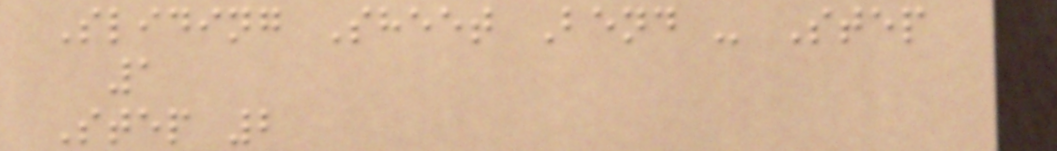Sliding Sheet Bend - Step
1
Step 2
